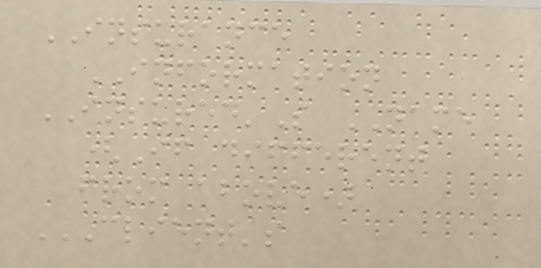INSURANCE
INFORMATION
INSURED'S NAME
(If different
from above)
CLIENT'S
